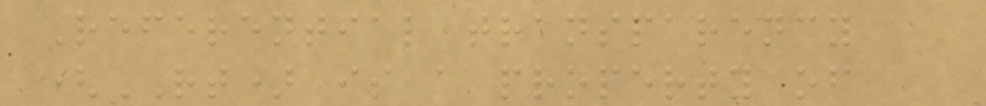Referential transparency
(RT) is a property of
